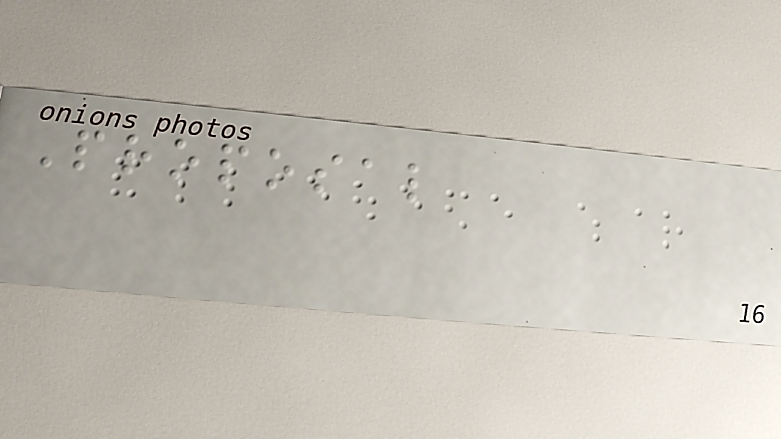Proposal
